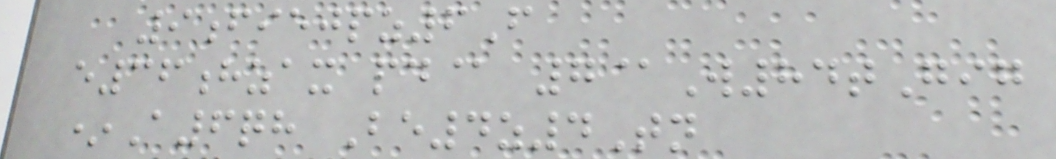9fiejpz6F
e36hzax pd@ 7@W84tGig
*A6qh Be4z4Tn
